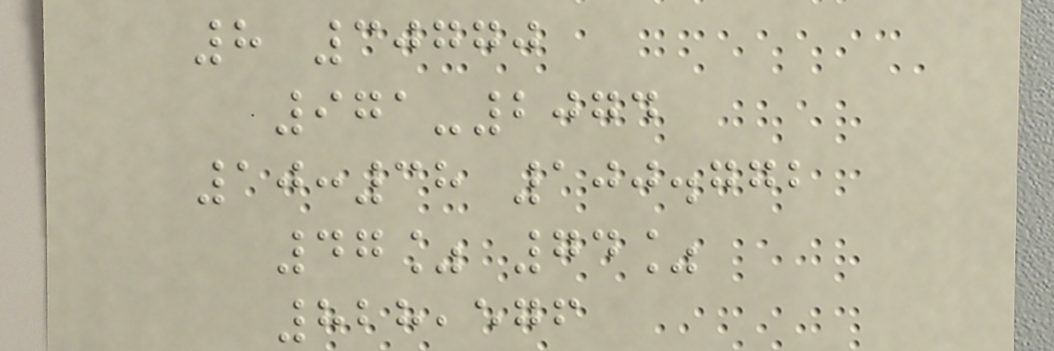8 30770
971-2074
10:38 100.772
47% 74%
828,576
